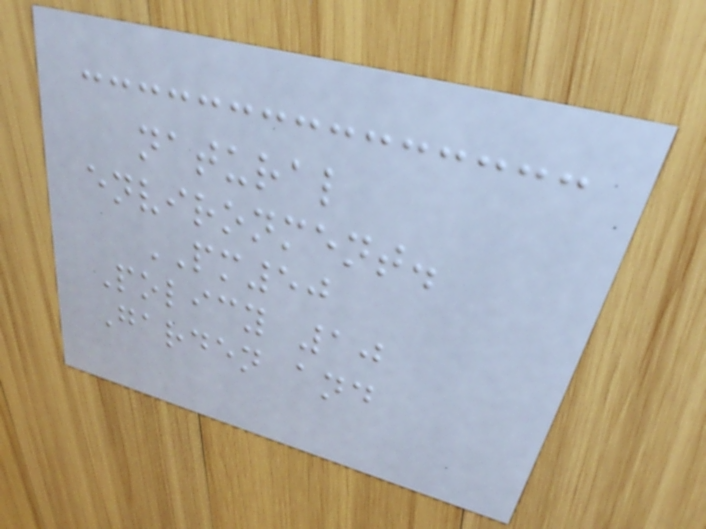natural
environment.
PM50
Policy 10
Garden and
